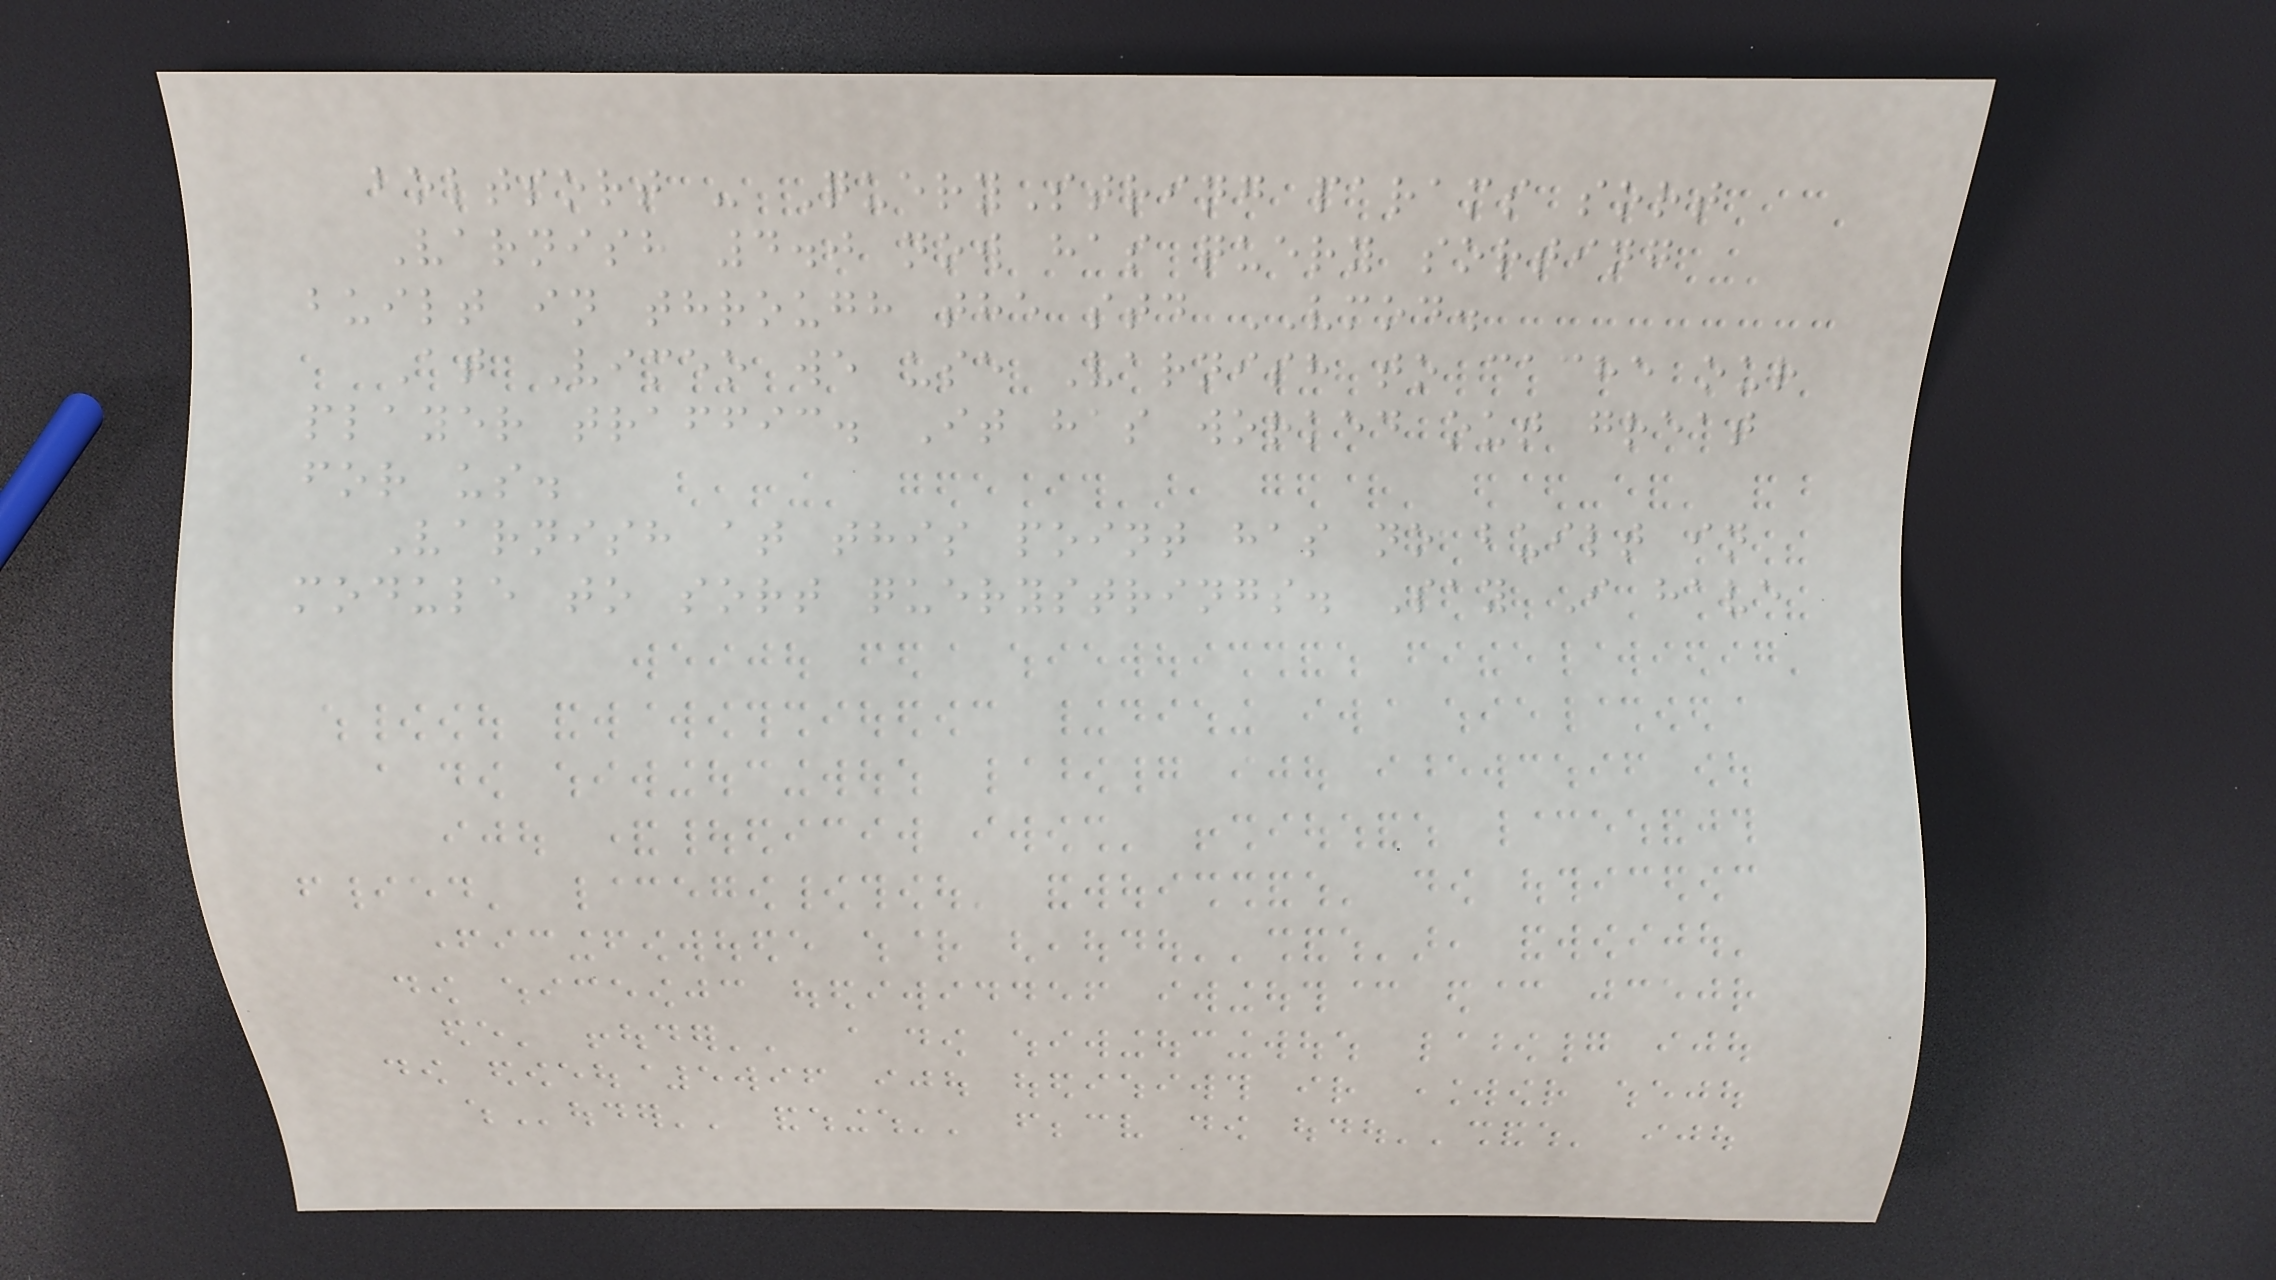boltsort - QueryString params sort
Varnish 4.0 now has query sorting
built in through the std VMOD.
At Vimeo we use Varnish to cache our
player traffic. It has worked out great
for us.
Varnish at this point has no built in
module to sort querystrings. Say I have
